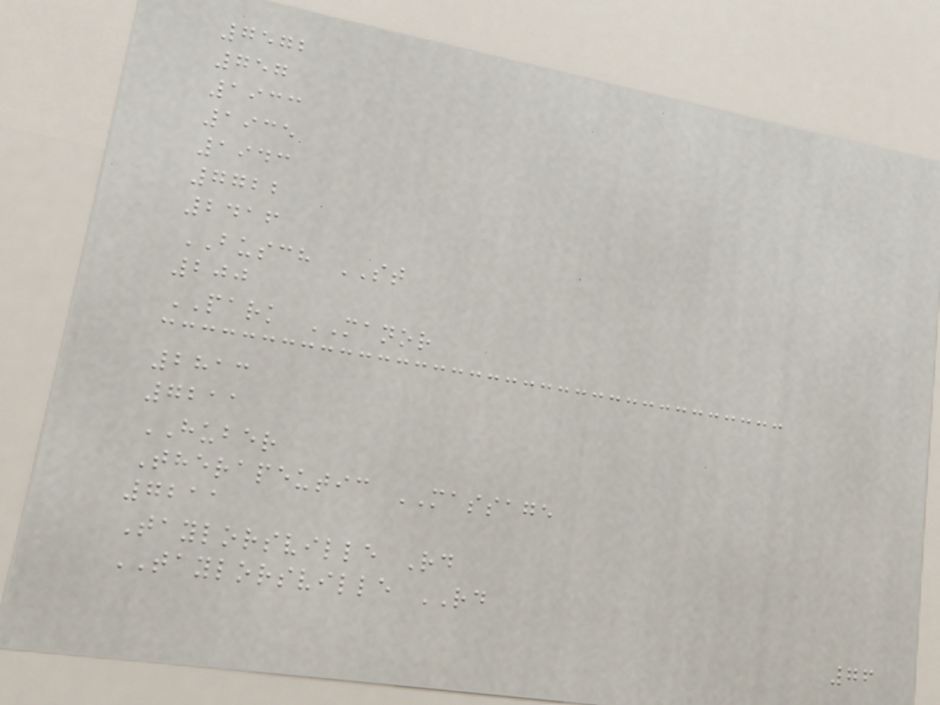7572
757
1933
1935
1943
7722
2416
BUSCH ST
200
PARK MANOR
2813
7211
HUBER
Therapeutic MASSAGE
7211
Taylorsville Rd
TAYLORSVILLE RD
76
